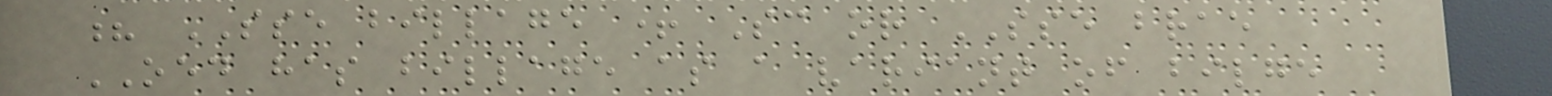? SSE billage + Sc or SSE brae
OED has billage as a variant of bilge
